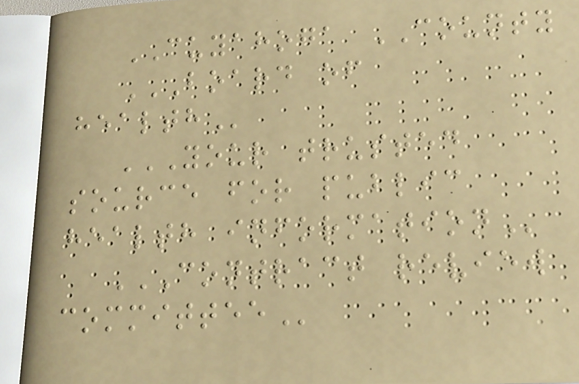CUYAHOGA COUNTY
BOARD OF
HEALTH
YOUR TRUSTED
SOURCE FOR PUBLIC
HEALTH INFORMATION
CONTRACT REVIEW
COMMITTEE
